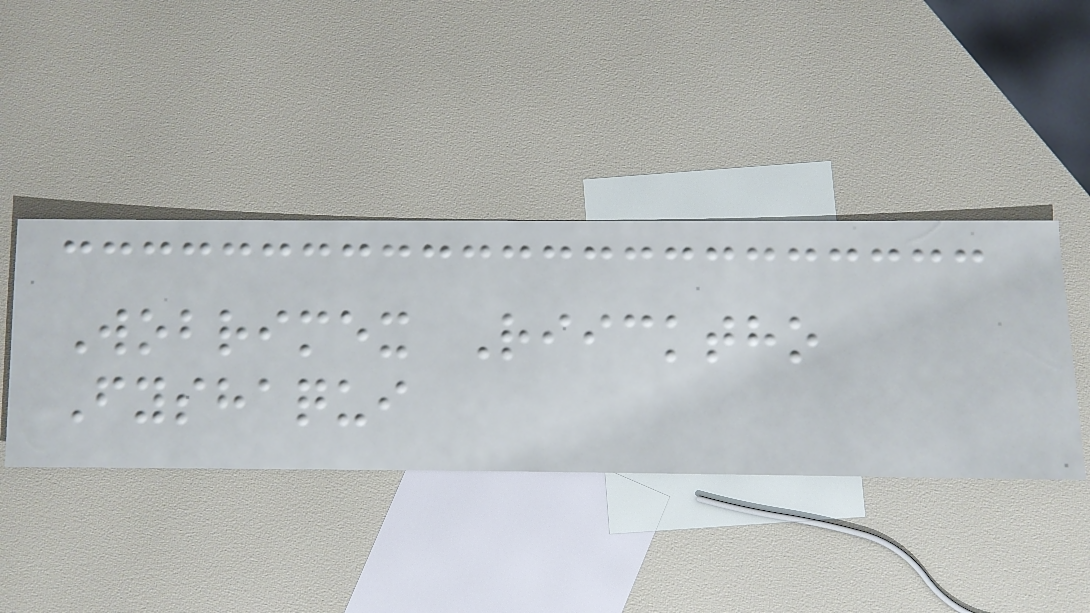Wobrimex Riicktho
Fyshaqui
